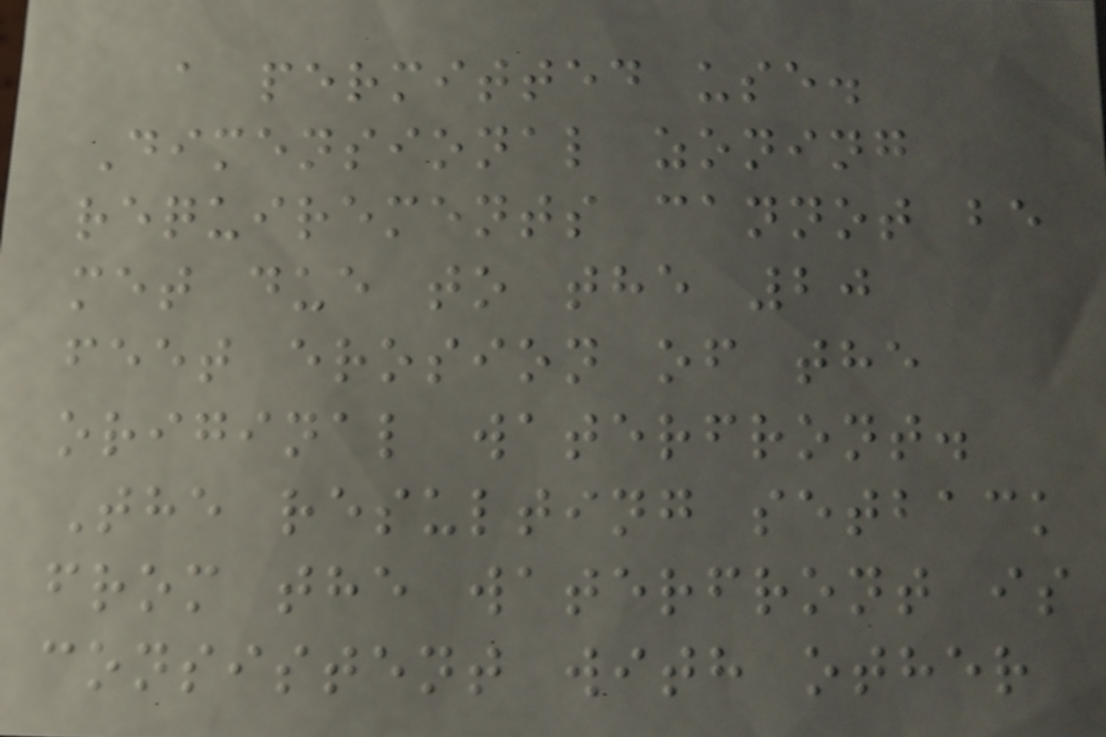a permitted use.
Dimensional zoning
requirements cannot be
met due to the 20
feet erosion of the
original waterfront.
The resulting setback
from the waterfront is
consistent with other
